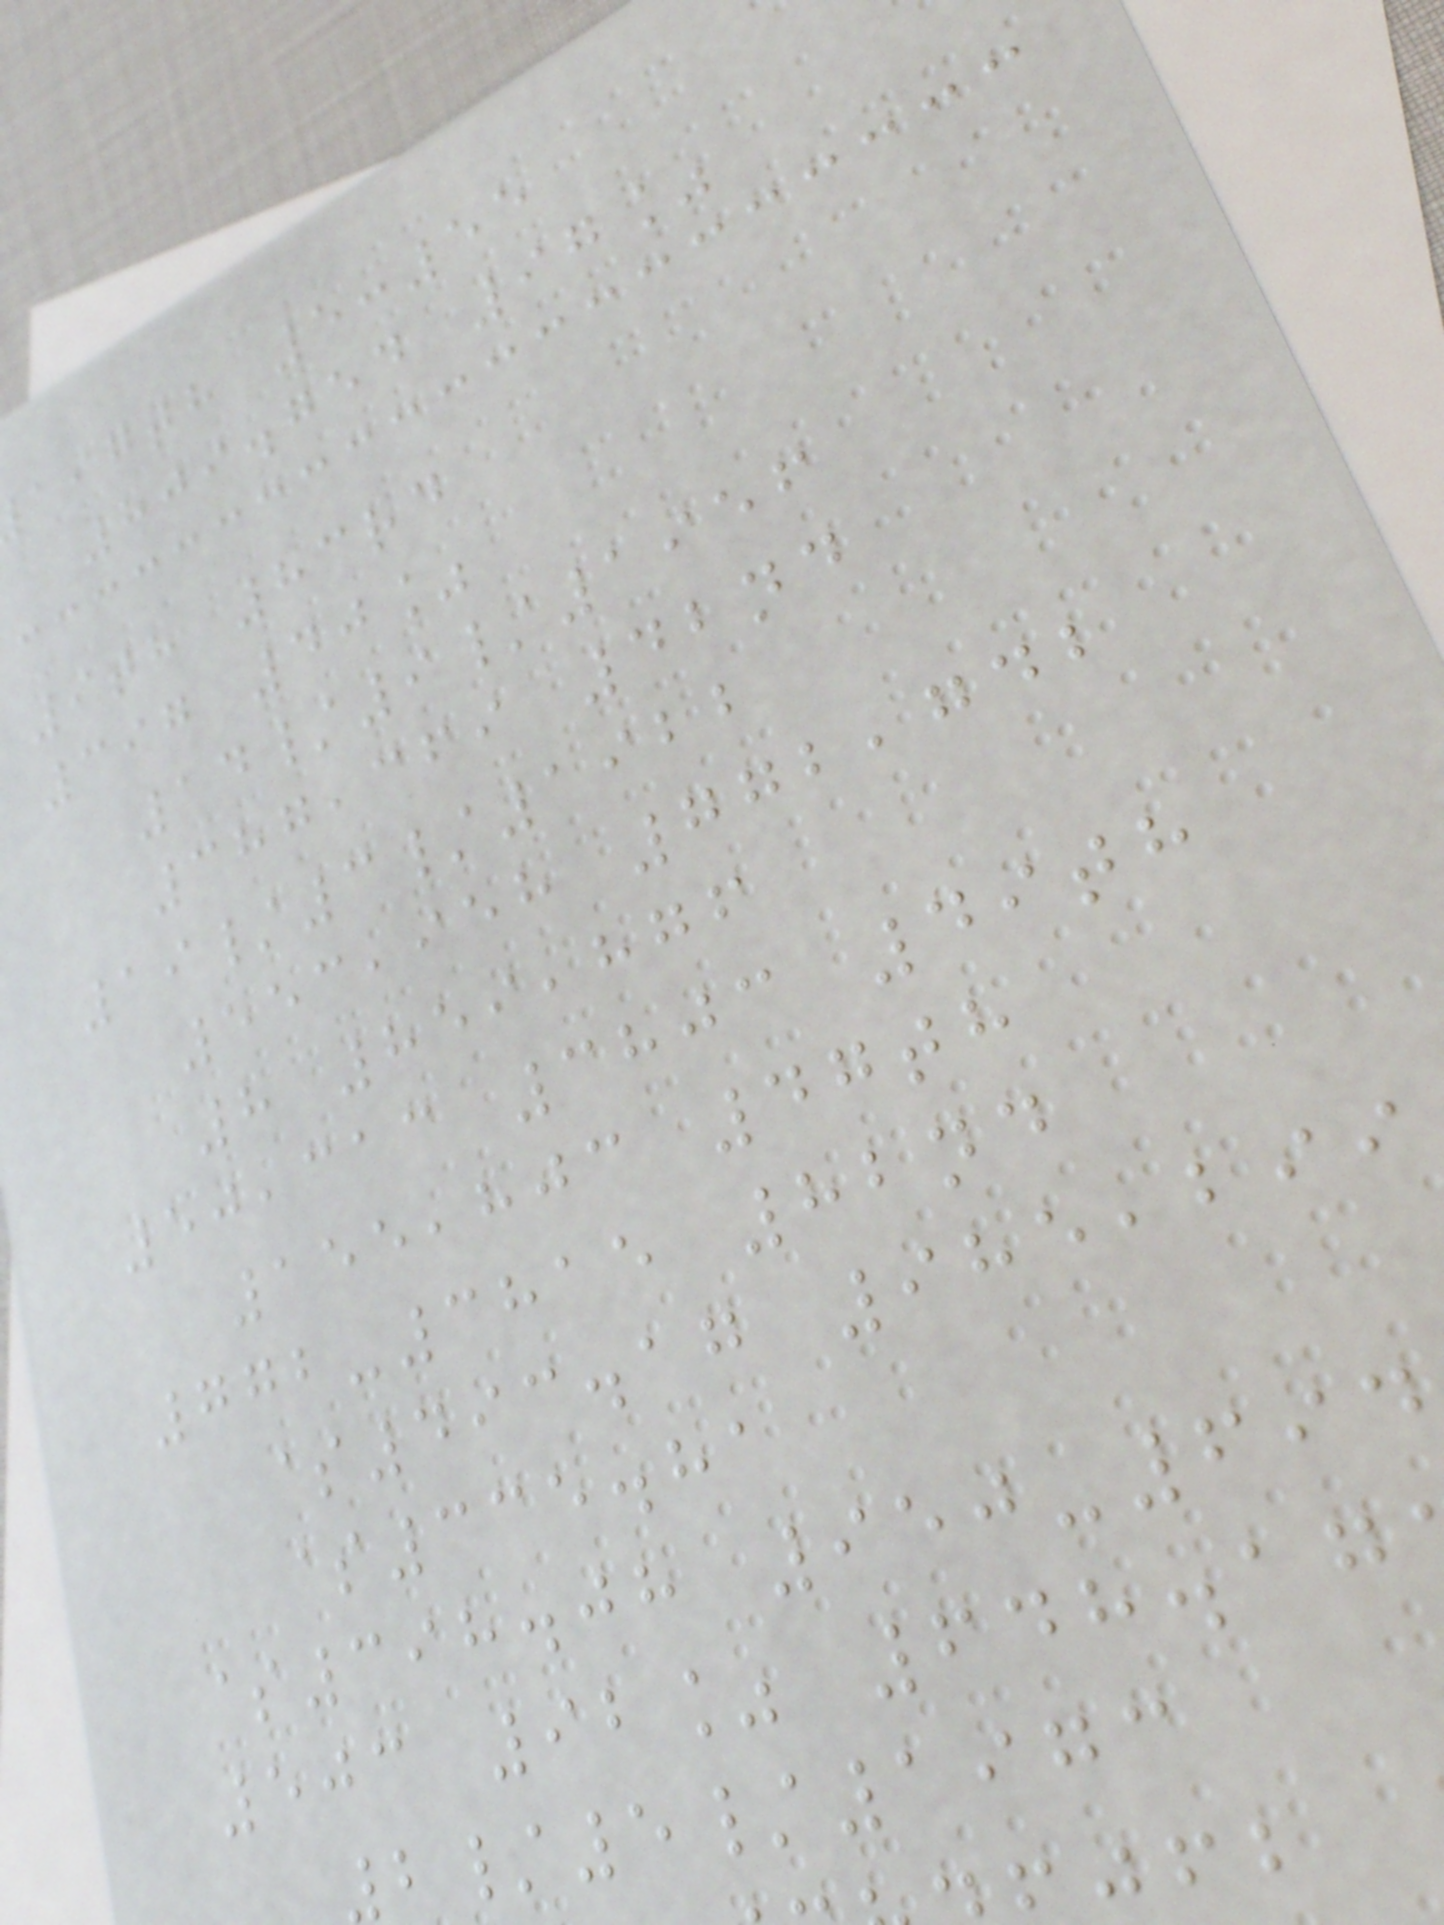aigth 5:55
809.754 97%
9th 83rd
397 40%
14/9/1956
387,369 42nd
19/3/1922
553,958 772,742
8 859,876
50,313 3803 49th
155,803 47th
772-3815 82nd
$493.17 985,299
$335.81
$398.08 950-694
503 92% 648.17
2/5/1973
